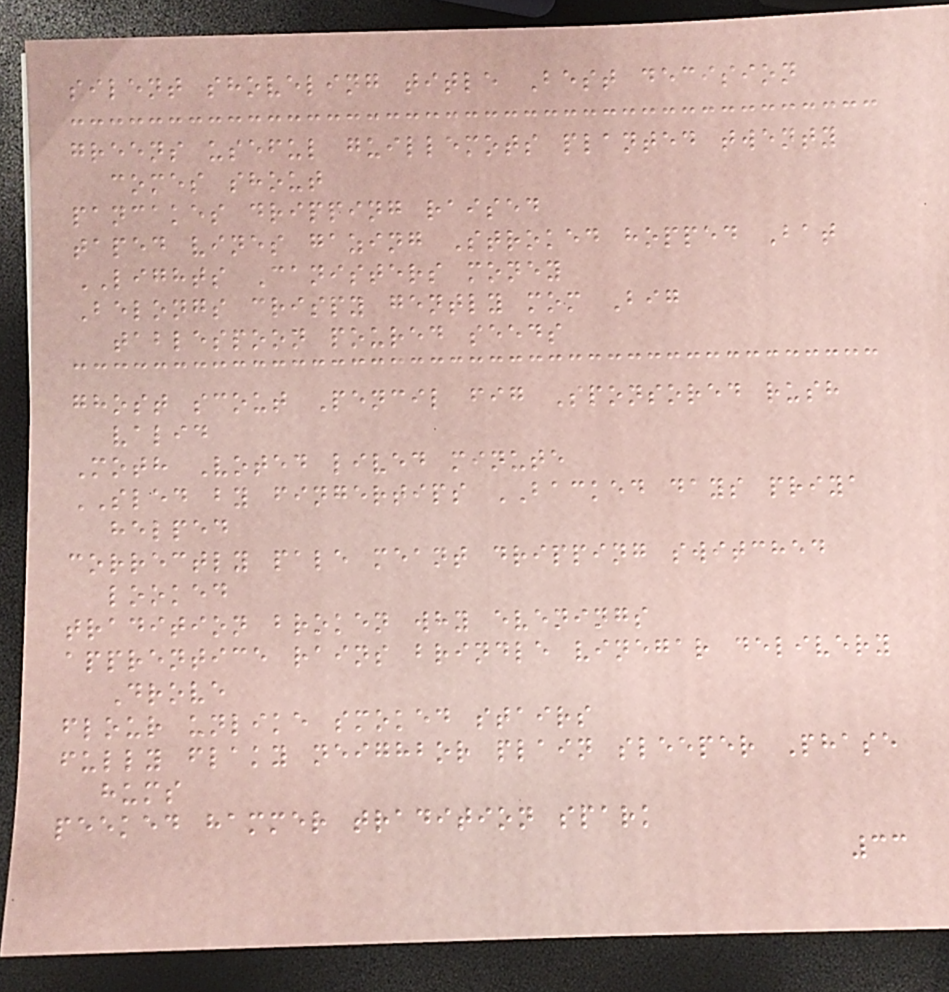silent shoveling title Best decision
greens useful guillemots planted twenty
comes shout
pancakes dripping raised
taped vines gazing Stroked hopped Bat
LIGHTS Canisters money
Belongs crispy gently mom Big
tablespoon poured seeds
ghost scout Pencil fig Sponsored rush
valid
Moth Voted lived minute
SLED by fingertips BACKED days priya
helped
correctly pale meant dripping switched
looked
tradition broken why evenings
apprentice rains brindle vinegar delivery
Drove
flour unlike smoked stairs
fully flaky neighbor plain sleeper Phase
hums
peeked hammer tradition spark
33
